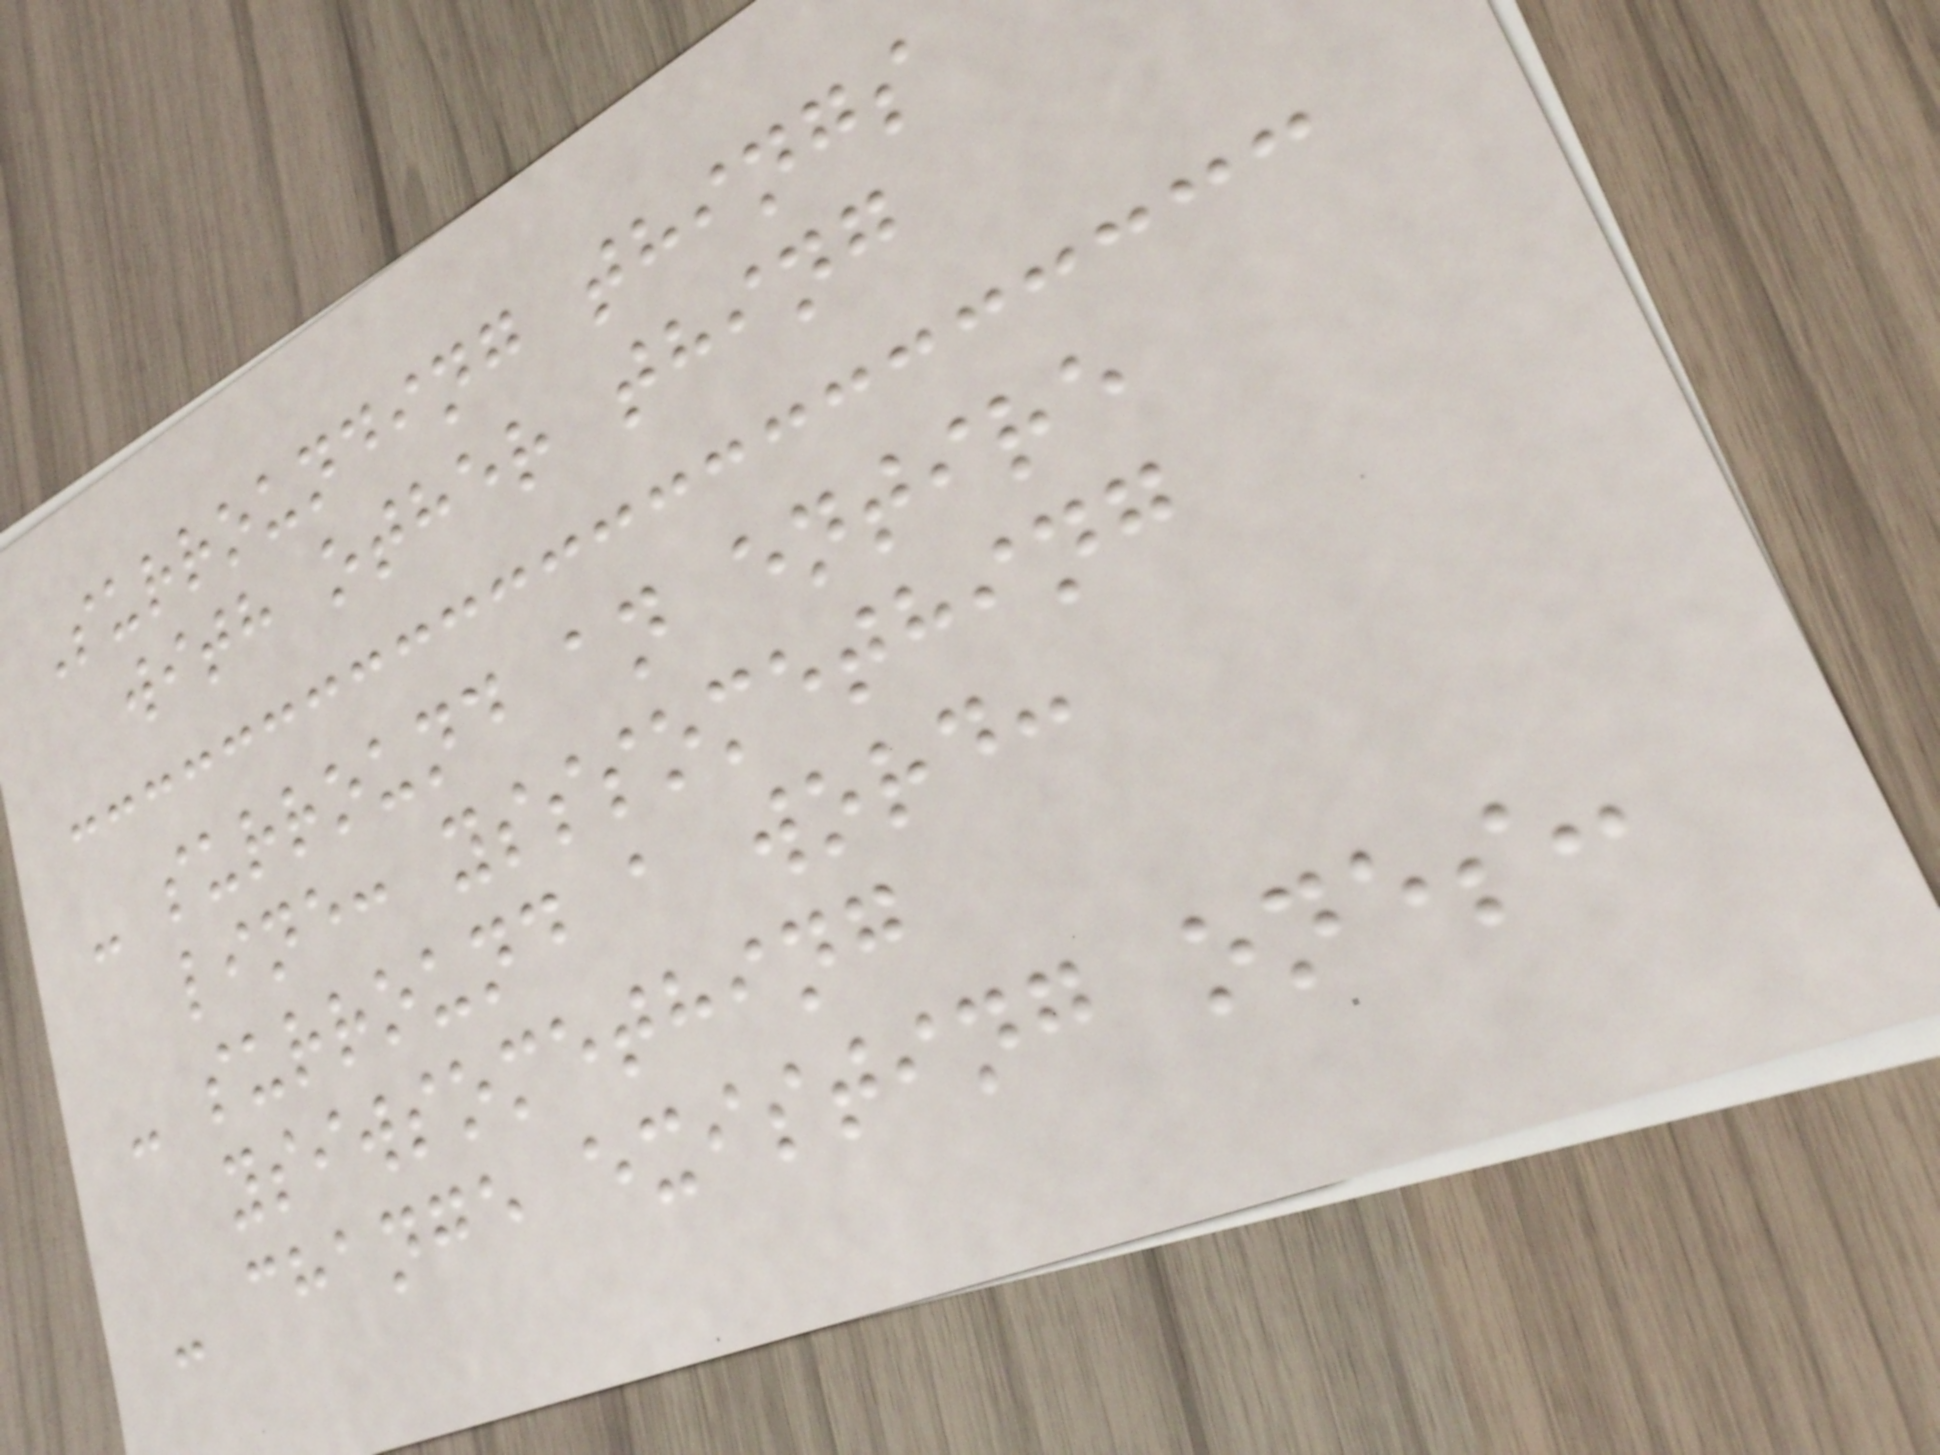Surrounding things
with other thing
- surround an entire
line: ysssomething
- surround a word:
ysiwsomething
- change existing ones:
